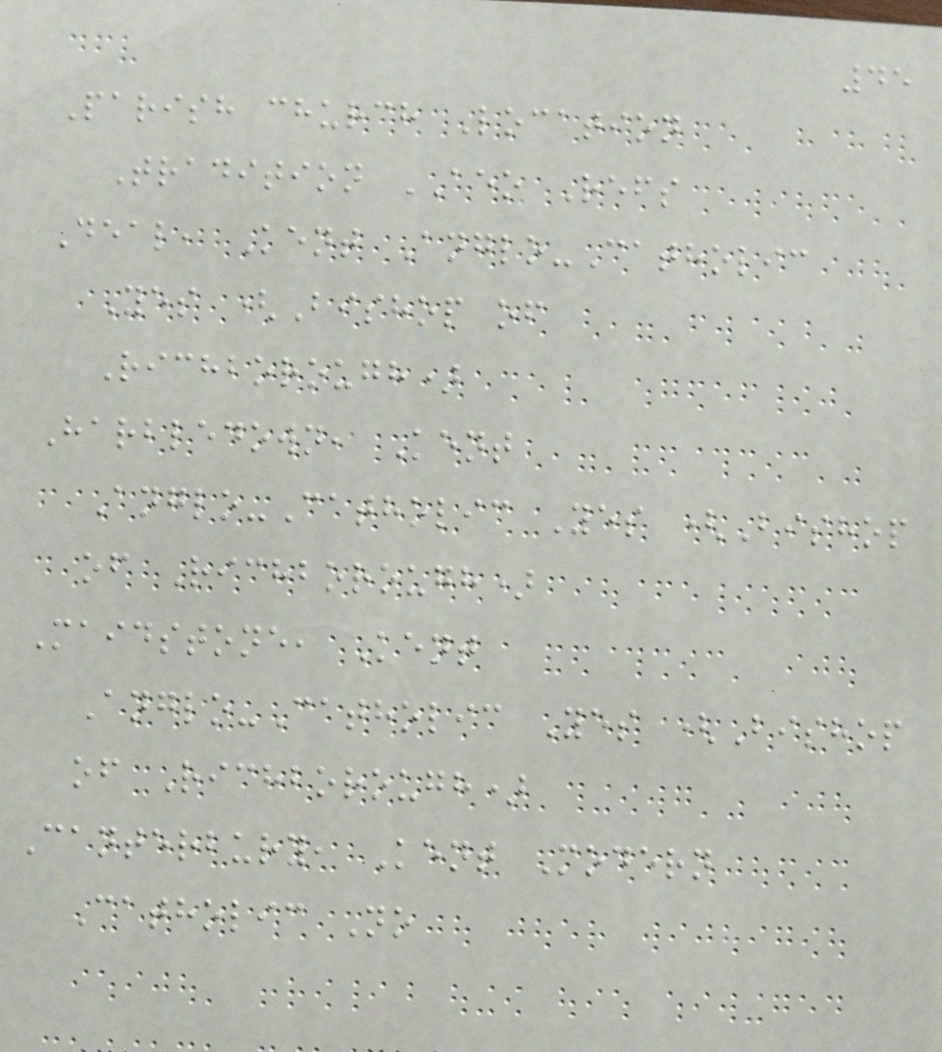45
Parish church Location
Tradition AEO Refs
Deal, Kent Anglo-Catholic
Yes (Bishop of
Richborough)
Harbledown, Kent
Anglo-Catholic Yes (Bishop
of Richborough)
Maidstone, Kent
Anglo-Catholic Yes (Bishop
of Richborough)
Canterbury, Kent Modern
Catholic No
